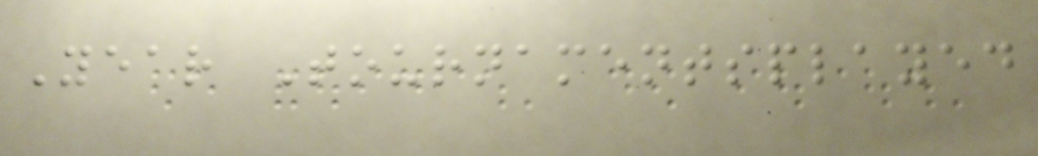Year Tournamentsplayed
